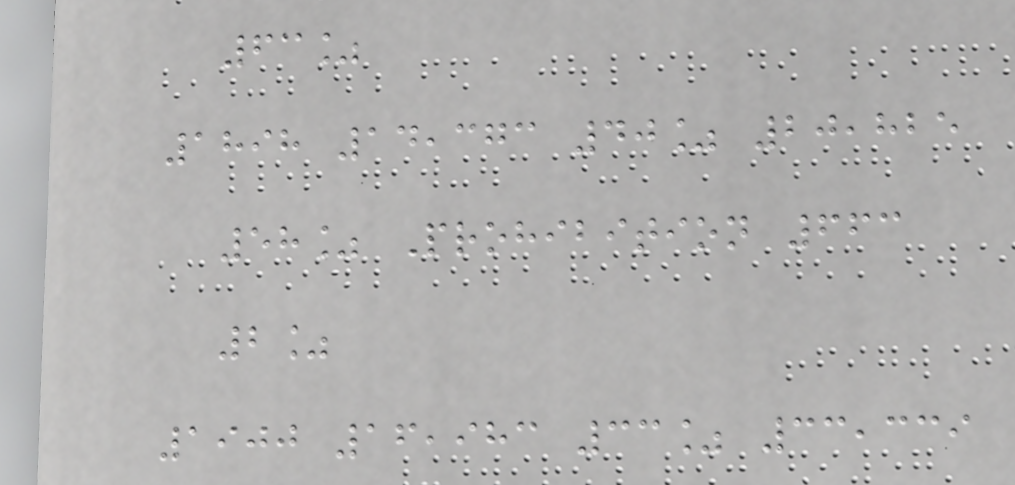63%
1898 14,373 40% 20,825
58% Prohibition 663
2%
1900 16,983 33% 33,339
